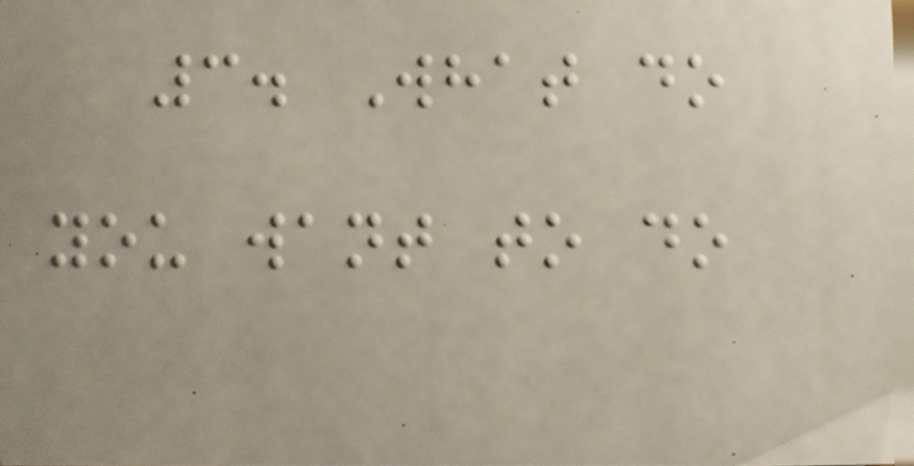3. What do
you want to do
